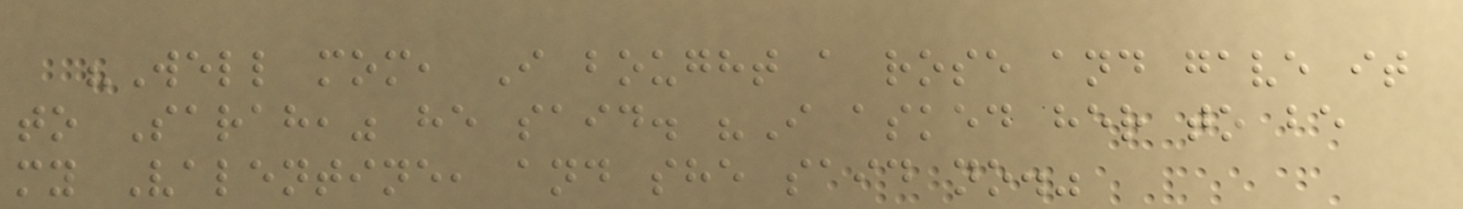"Well mom, I bought a rose and gave it
to Sarah," he said. "I asked her to be
my Valentine, and she said no."
